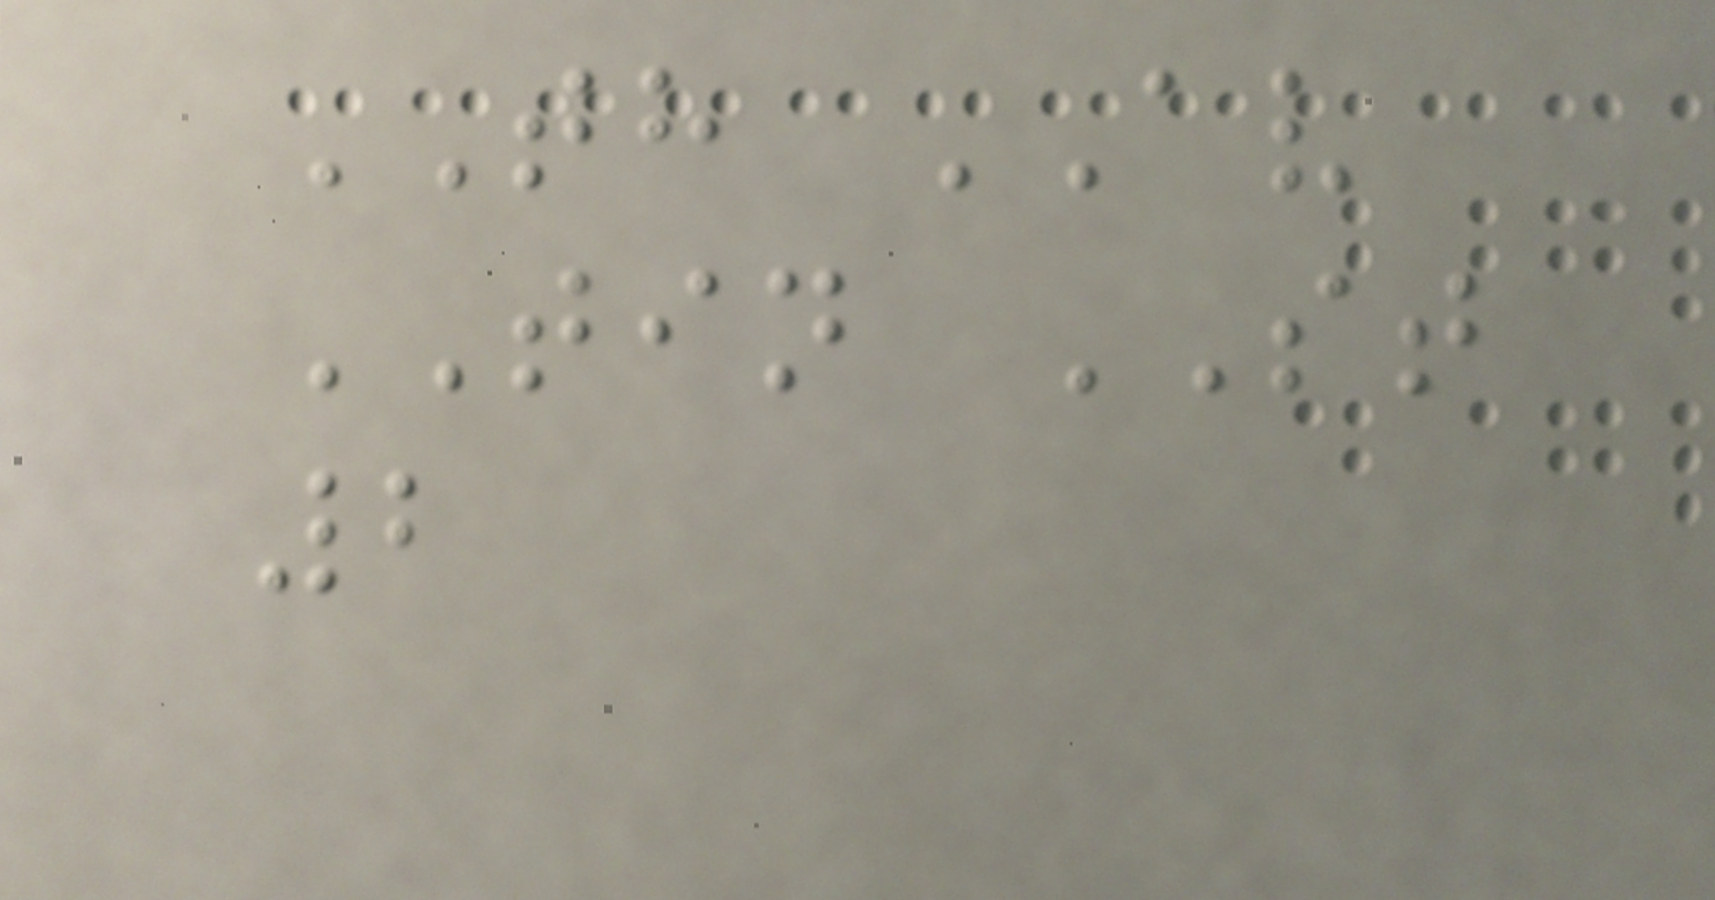TH AV
TIN ST
2
